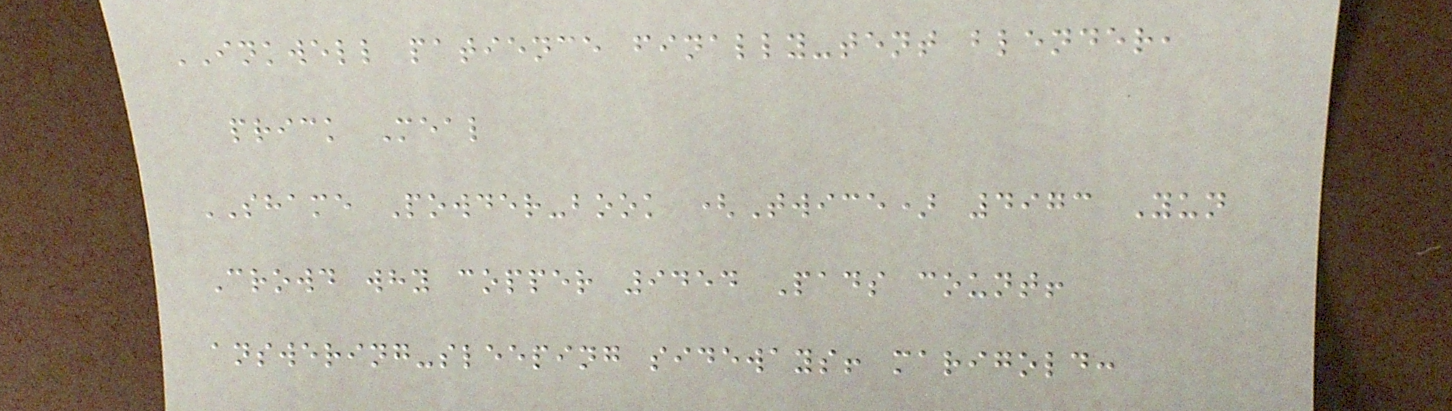INKWELL patience finally-tent blender,
prick Meal
SHAME Powder-book (Twice) 4973 Yun
Crowd why copper 9454 Pads count!
answering-sleeping sideways! marigold:
